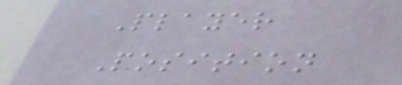Player
Position
